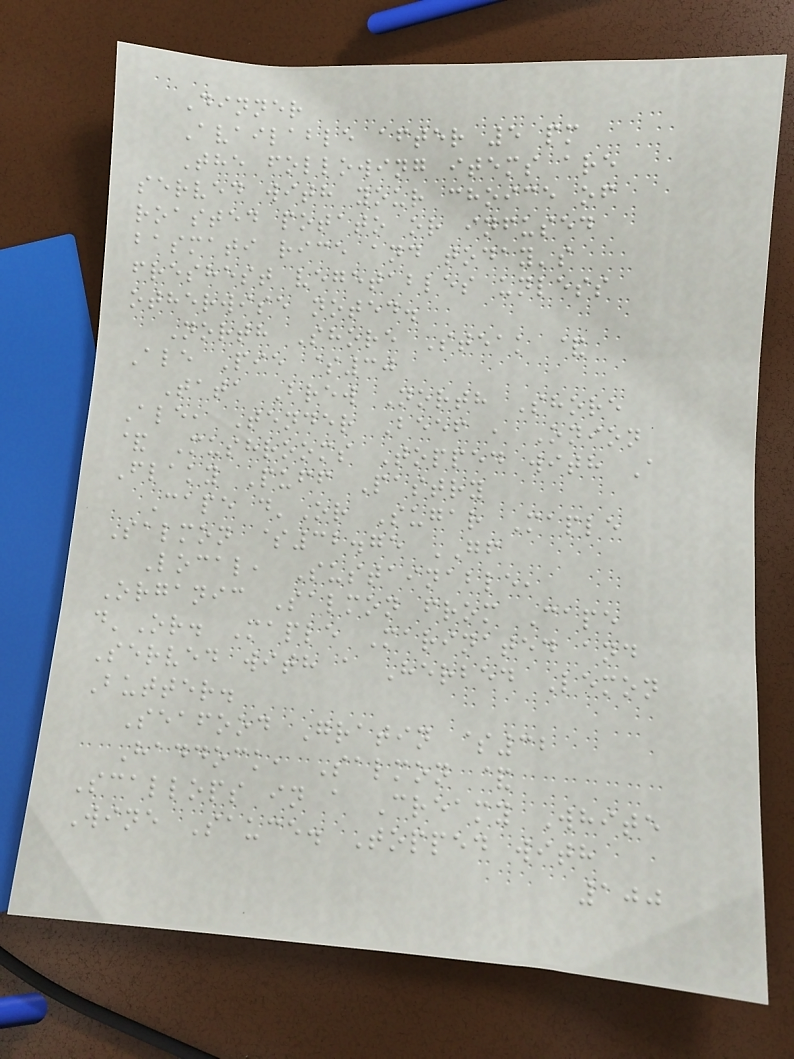Dinner
Available after 5 pm
The following items are
served with your choice of
roasted potato or infused
basmati rice and today's
freshest vegetables unless
otherwise noted.
North Shore Steak &
Ale Pie $30
Tata Brew North Shore
Ale, Tender Beef , Onion
& Mushrooms Topped with A
Flaky Puff Pastry
Cape d'Or Sugar Maple
Salmon $32.75 GF
Local, Sustainable,
Organic Salmon from Cape
d'Or. Maple Marinated and
Served with a Herbed Lemon
Butter.
Seafood Gratin $32
Haddock, Salmon &
Scallops in a Creamy White
Wine Sauce. Topped with
100
